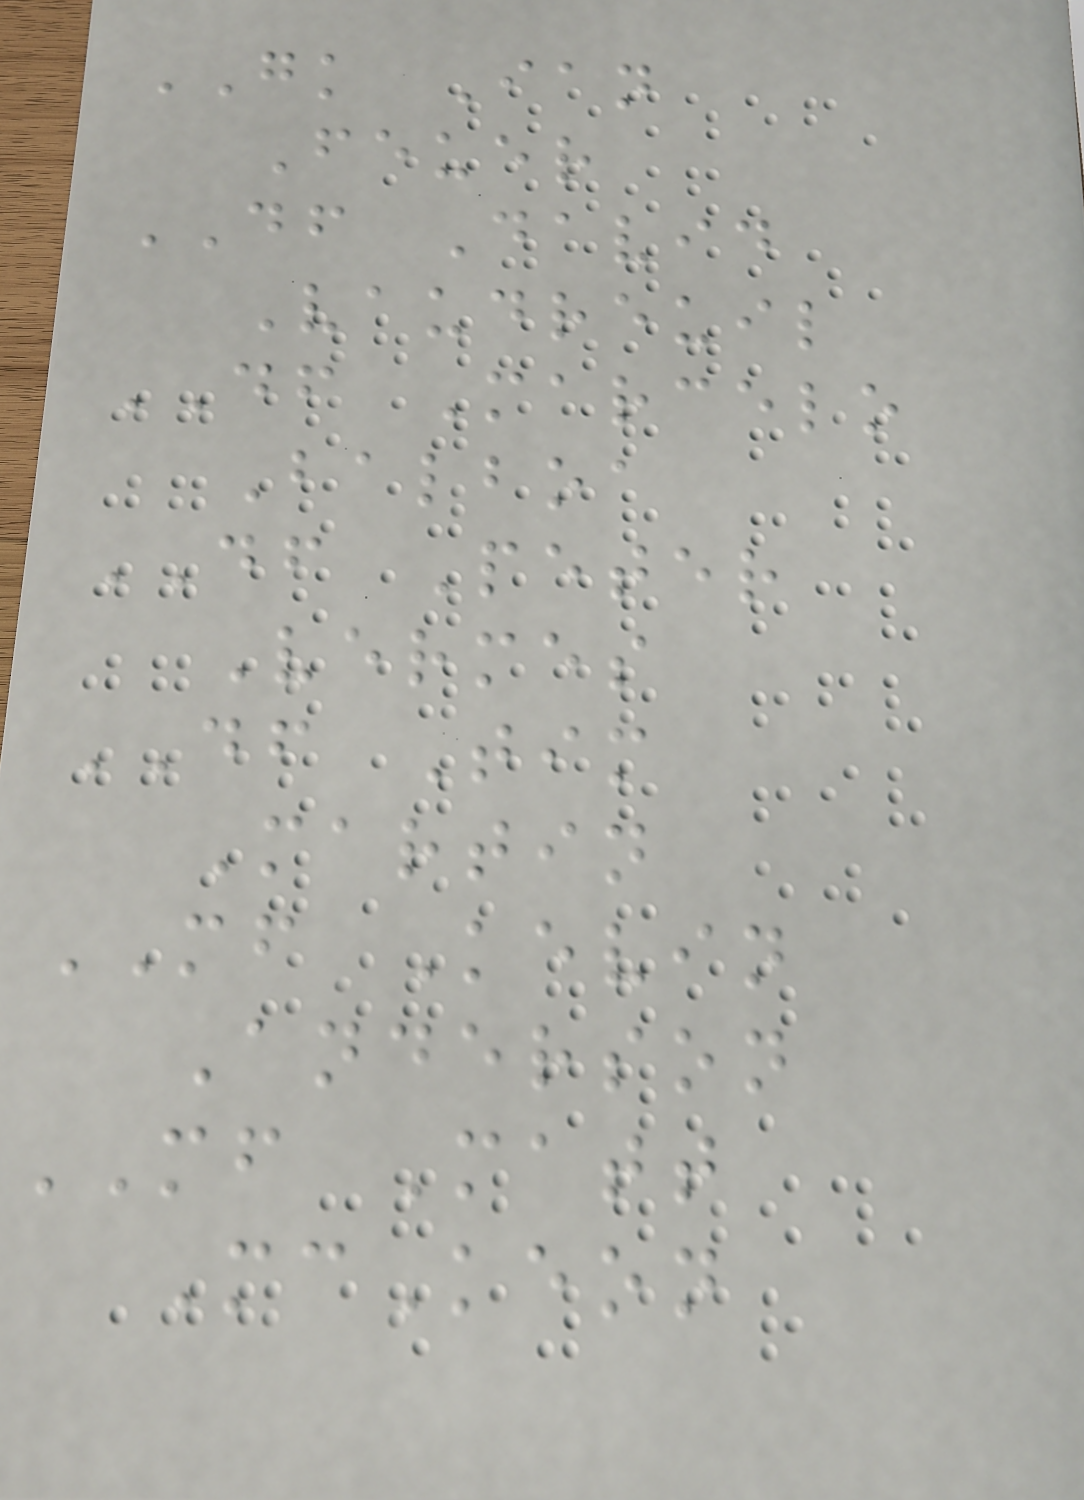GK Ian
Feuer
DF David
Vaudreuil
DF Marcelo
Balboa
DF Peter
Vermes
DF Tim
Martin
MF Kevin
Anderson
MF Matt
McKeon
